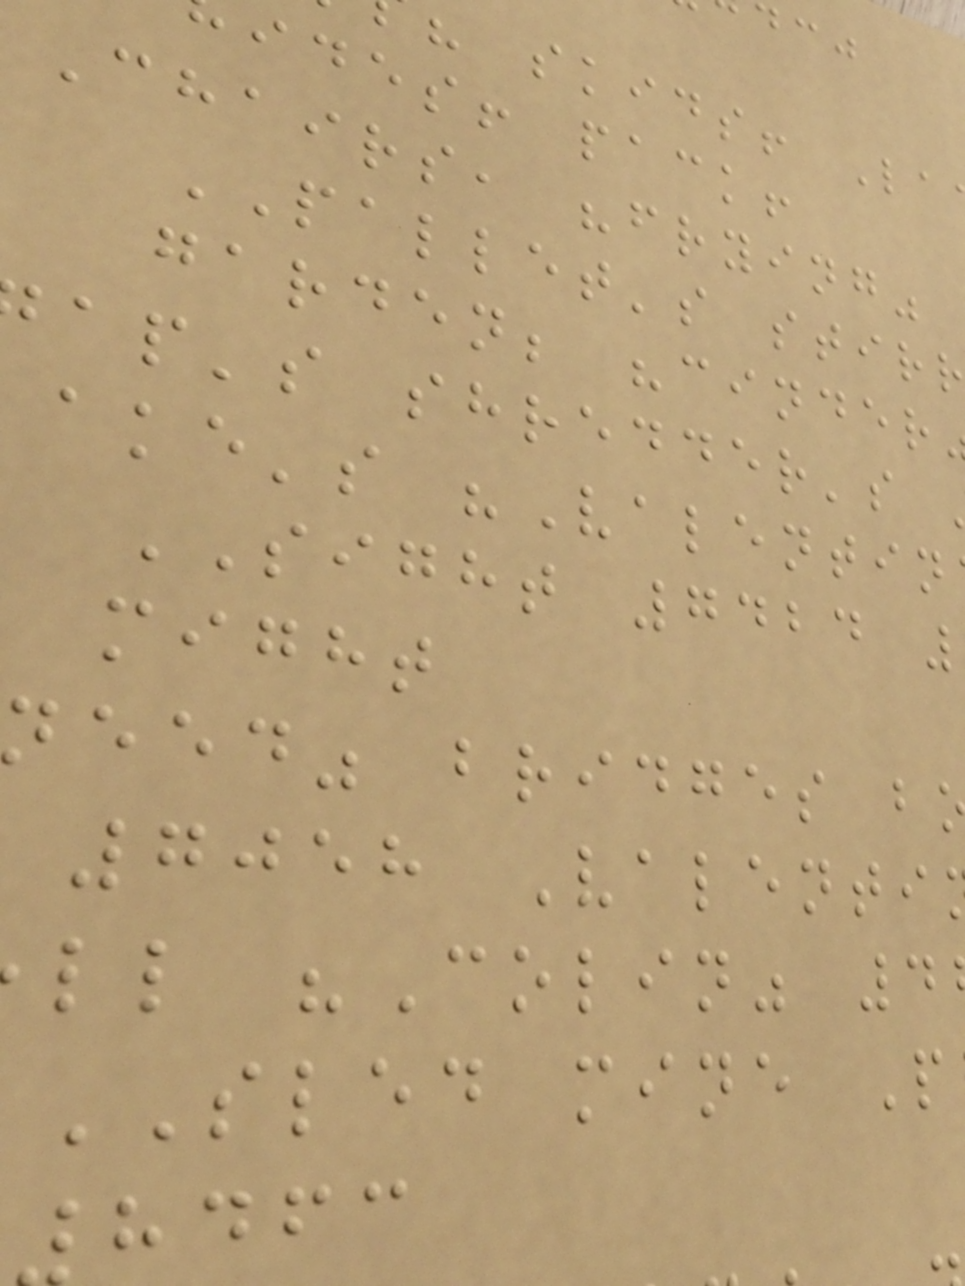skids! La
ides! pack!
Chairs, "frying"
PALLET's stirr
garden; "cinder
ap's shredder's
ake's "Valentin
SIGHT 7424
might
eed" bridges b
7058 Valenti
ll "Colin" 4
SLED mine P
hdfc
